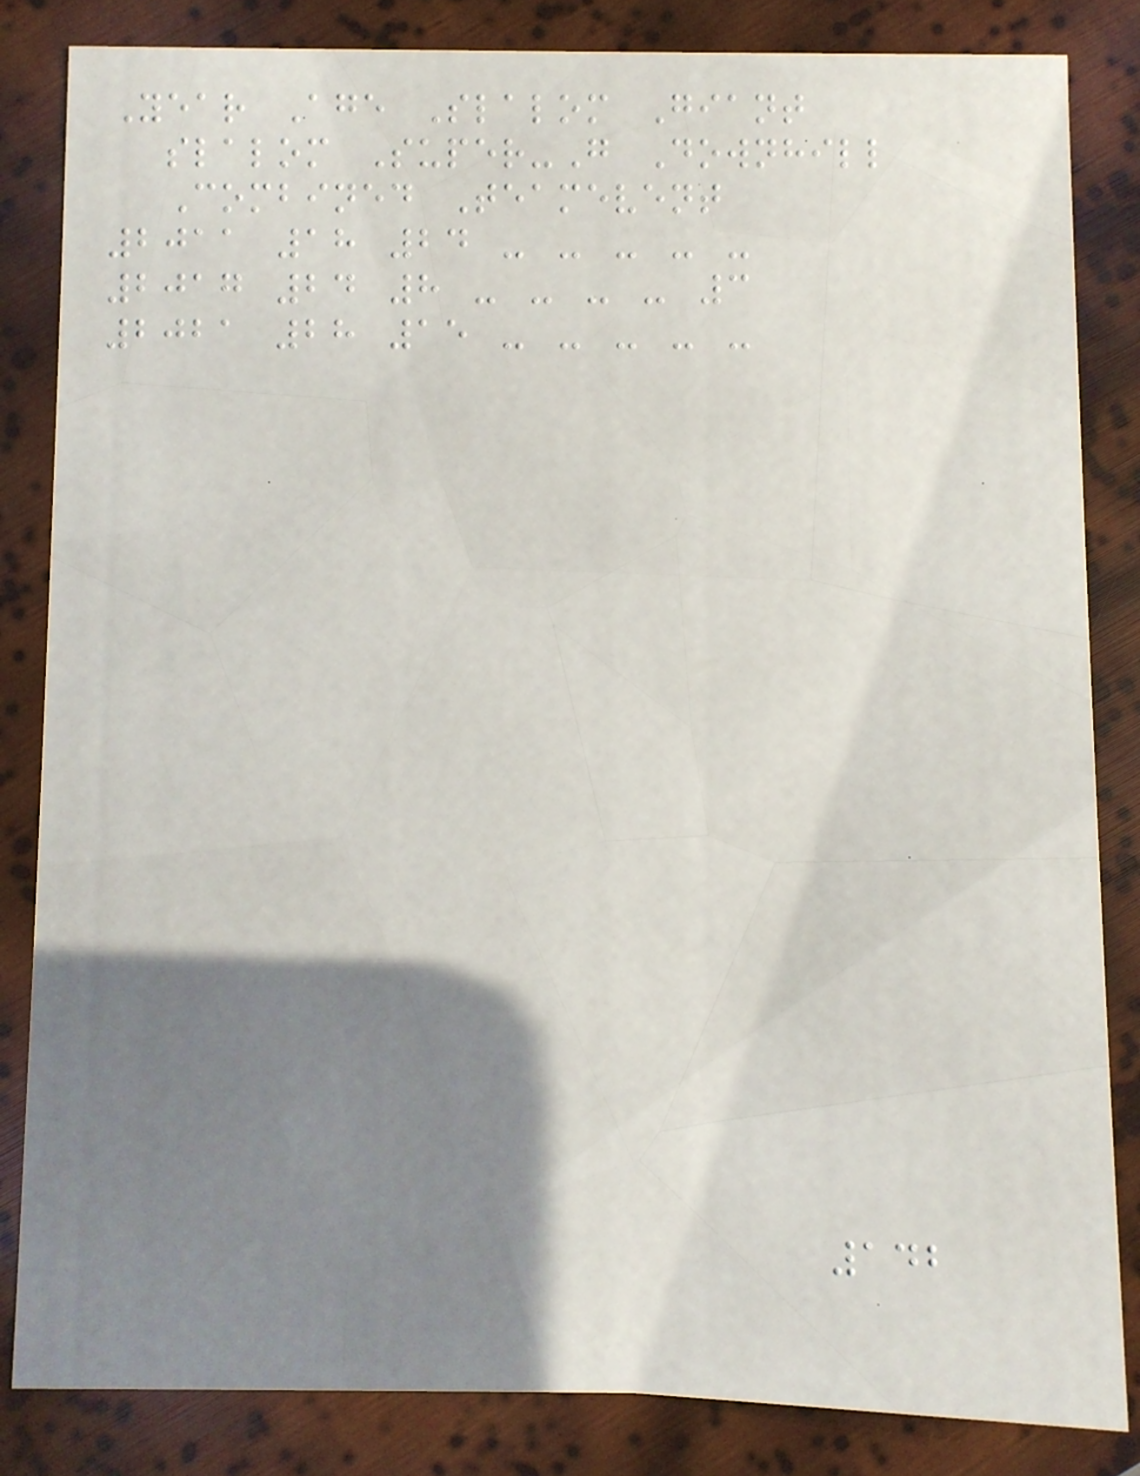Year Age Slalom Giant
slalom Super-G Downhill
Combined Teamevent
2011 18 24 - - - - -
2017 24 8 - - - - 3
2021 28 15 - - - - -
142
